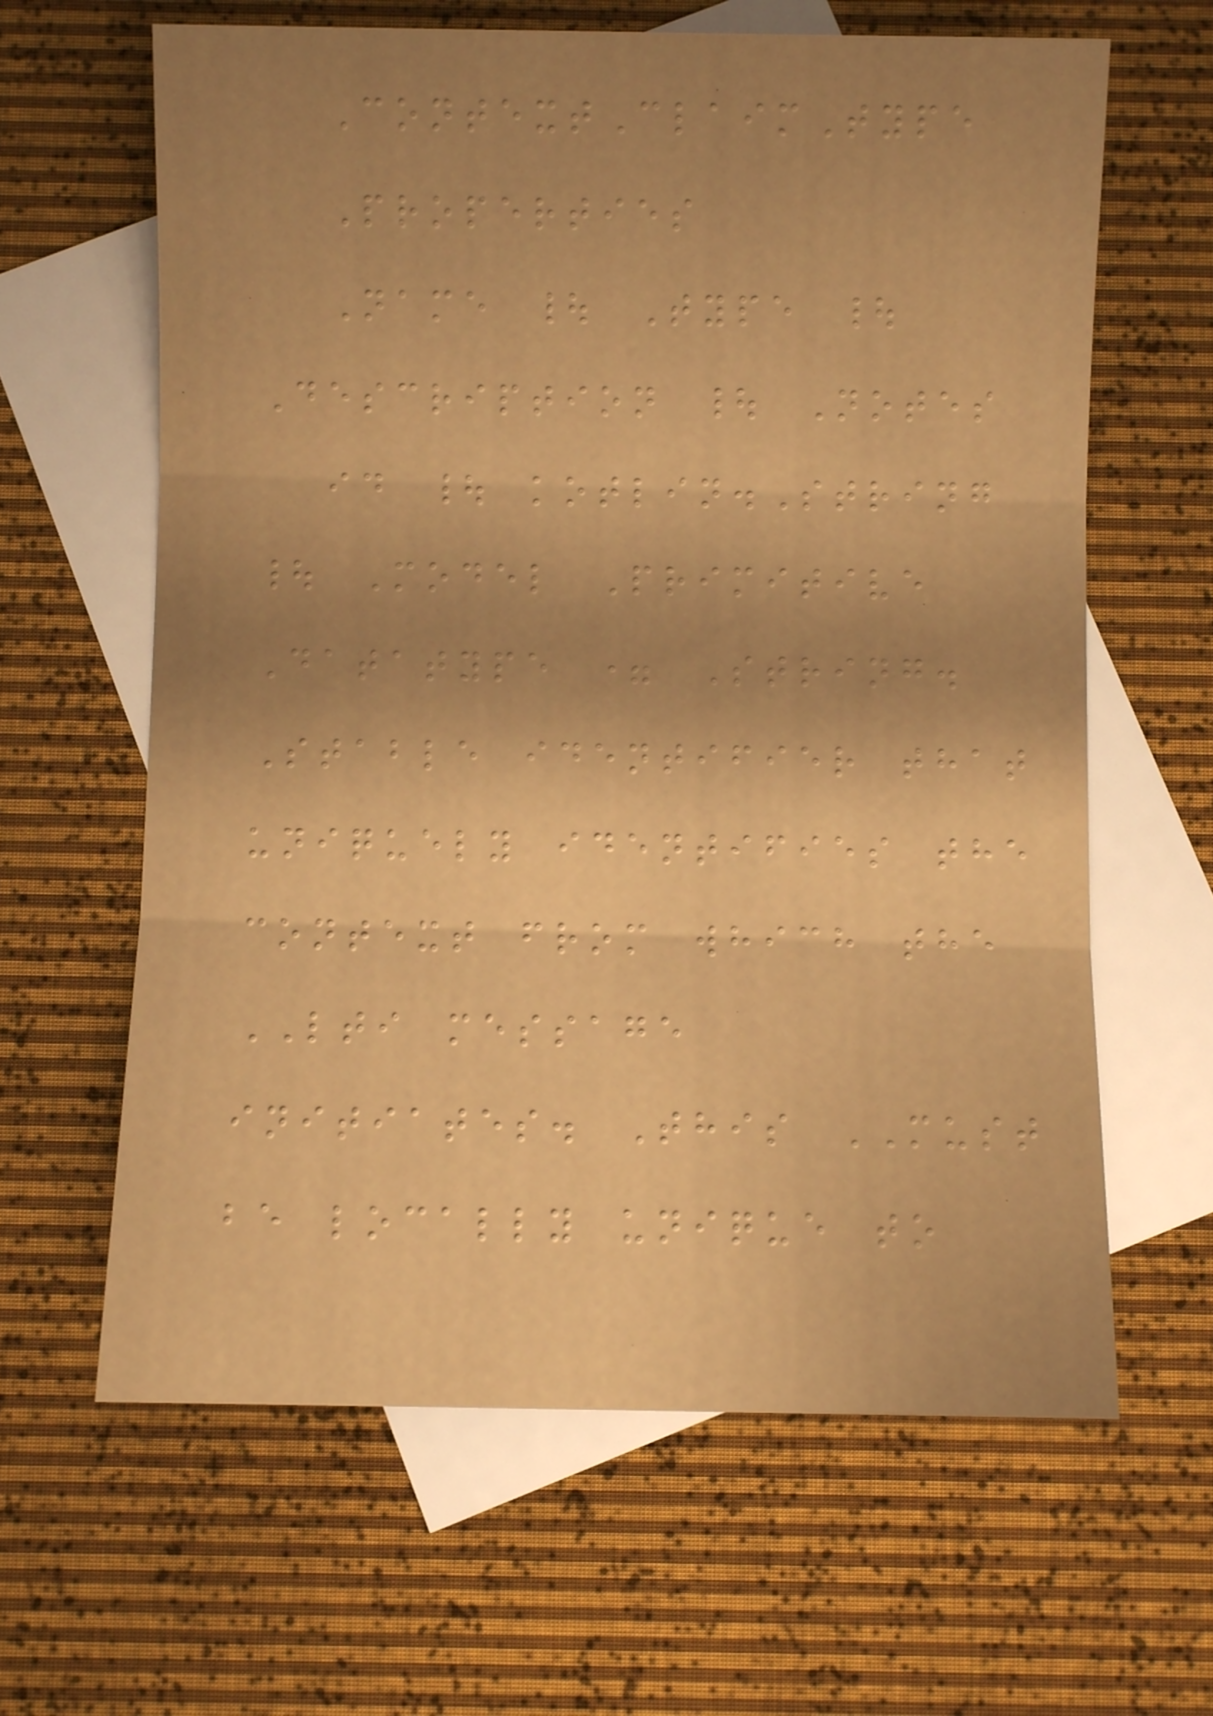ContextClaimType
Properties
Name | Type |
Description | Notes
id | kotlin.String
| Model Primitive
Datatype = String.
Stable identifier that
uniquely identifies the
context from which the
LTI message
initiates. This MUST
be locally unique to
